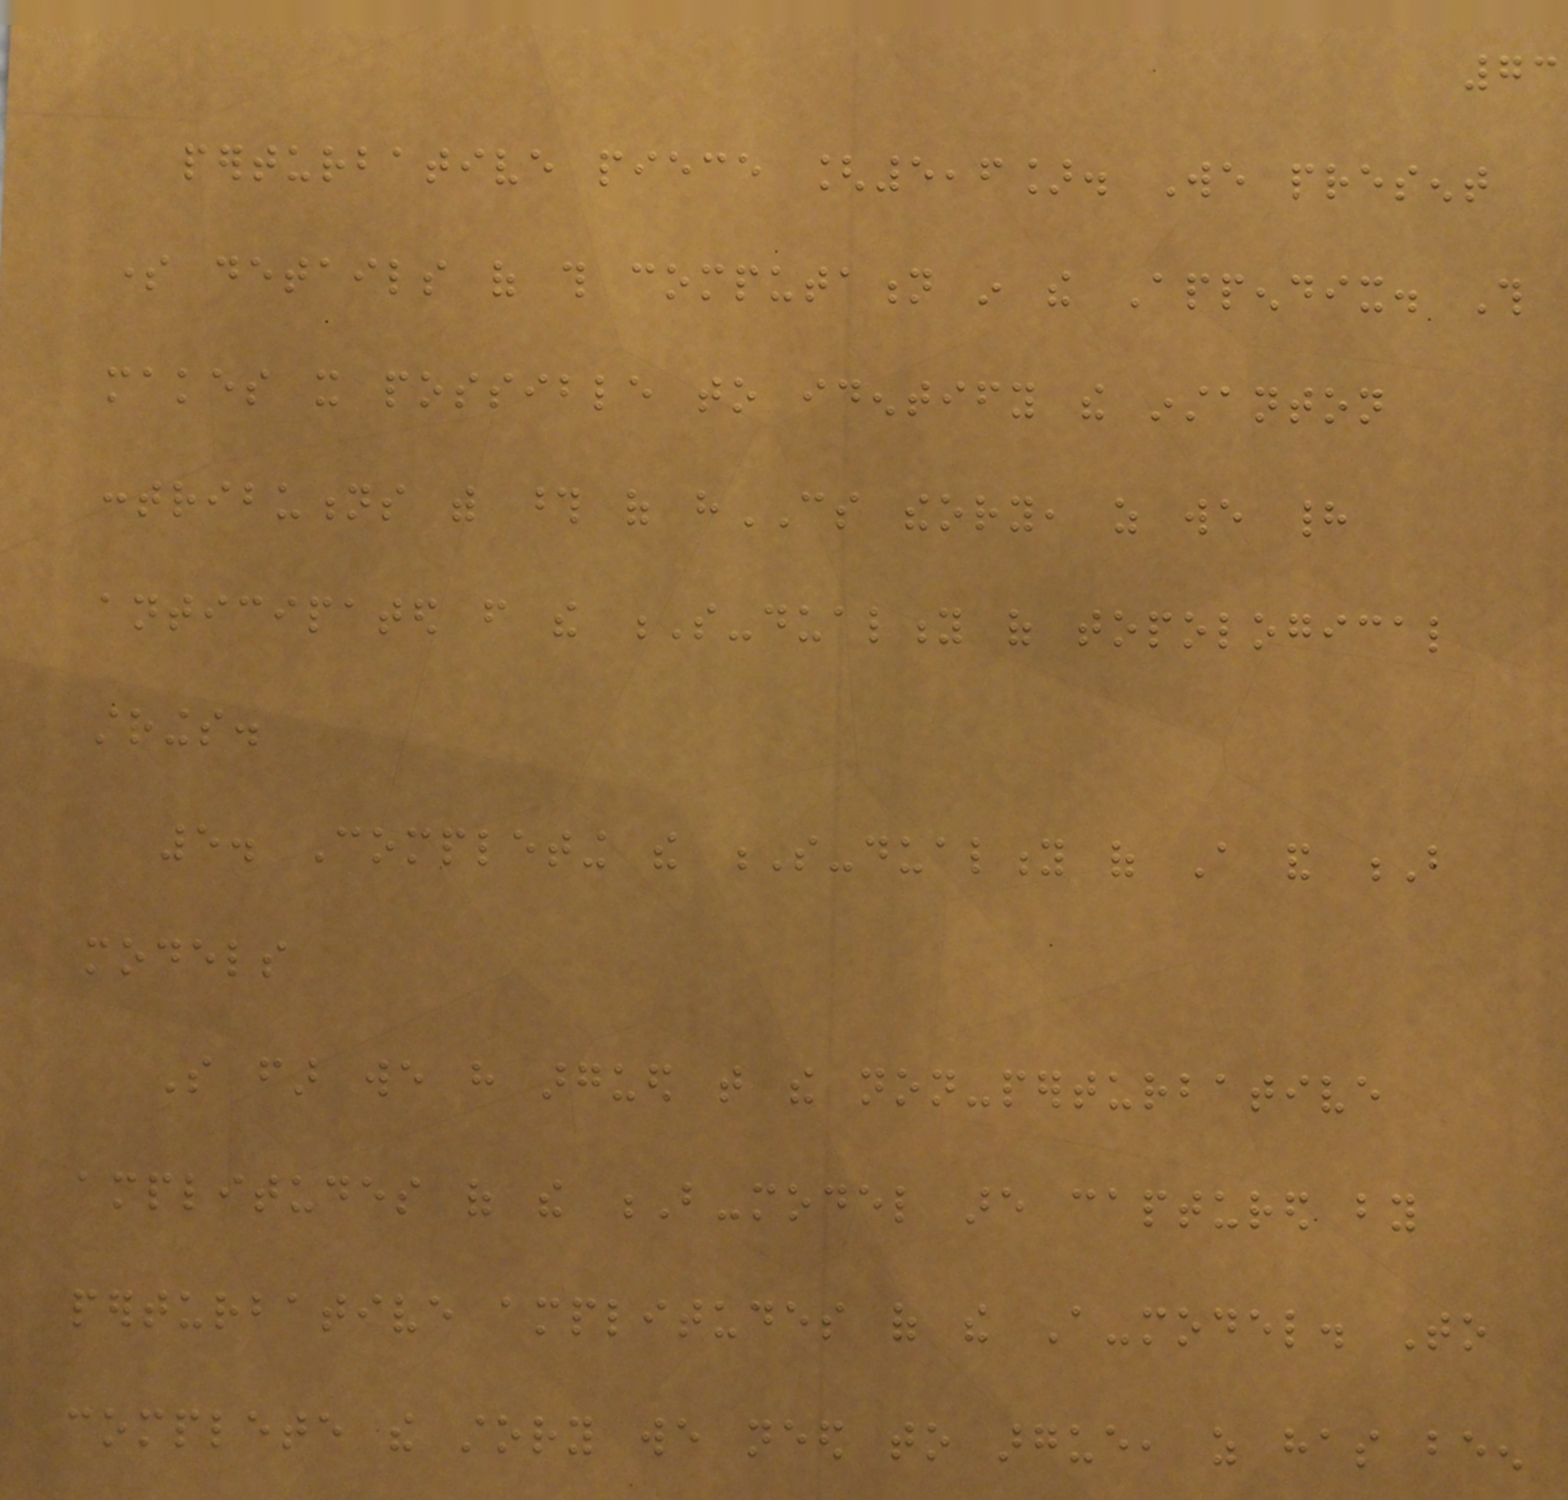73
perturbative piece [5,6]. We present
some details of this computation in the Appendix. This
makes it possible to identify the instanton
contributions with those of hCS theory, as we had
anticipated from the S-duality of topological
strings.
5. Completing the S-duality of A and B
models
So far we have argued that the non-perturbative
amplitudes of the B-model are captured by
perturbative amplitudes of the A-model. To
complete the story we need to argue, as has been
